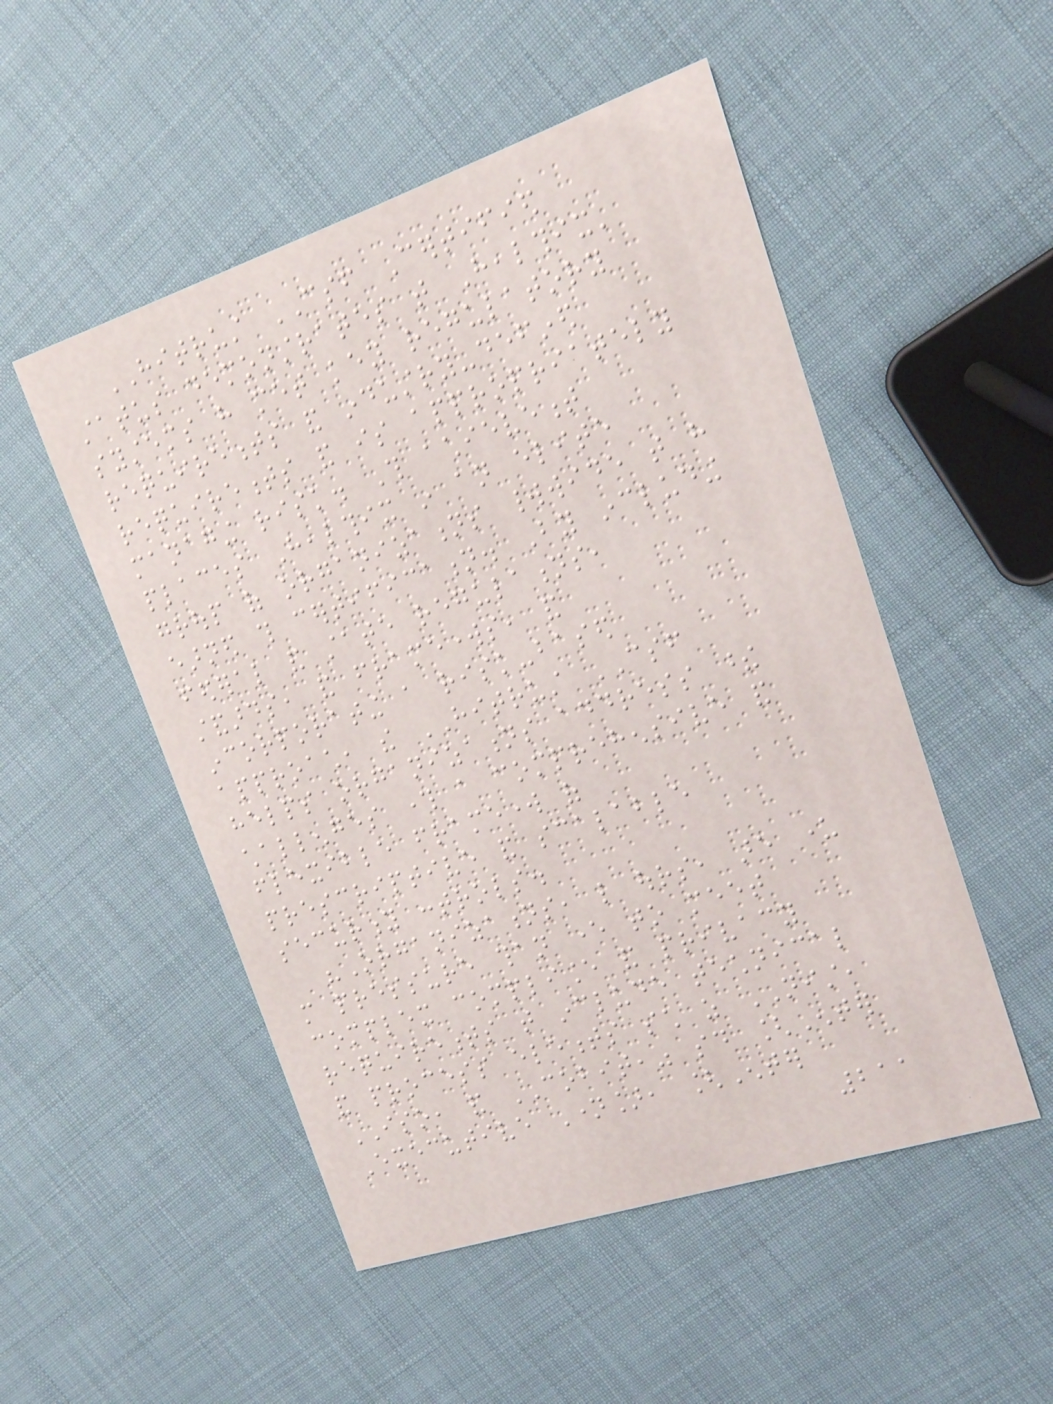HITRUST CSF Certified
status demonstrates that Healthix'
systems have met key regulatory
requirements and industry-defined
requirements and is appropriately
managing risk. This achievement
places Healthix in an elite
group of organizations worldwide that have
earned this certification. By including
federal and state regulations,
standards, and frameworks, and
incorporating a risk-based
approach, the HITRUST CSF
helps organizations address these
challenges through a comprehensive and
flexible framework of
prescriptive and scalable
security controls.
"Organizations, like ours, are under
more pressure than ever to meet
complex compliance and privacy
requirements that include technical
and process elements such as NIST,
ISO, and COBIT," said [Enter
Executive Name], [Enter
211
